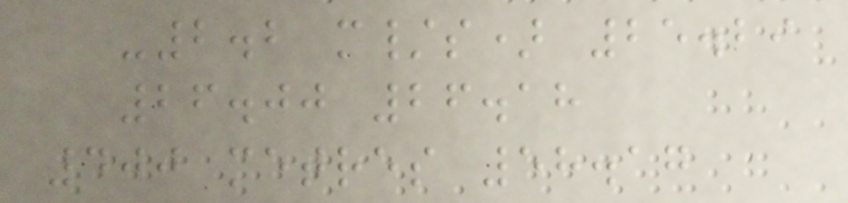-2.2 m/s) 25.29
26.00 26.18
400 metres 58.17
